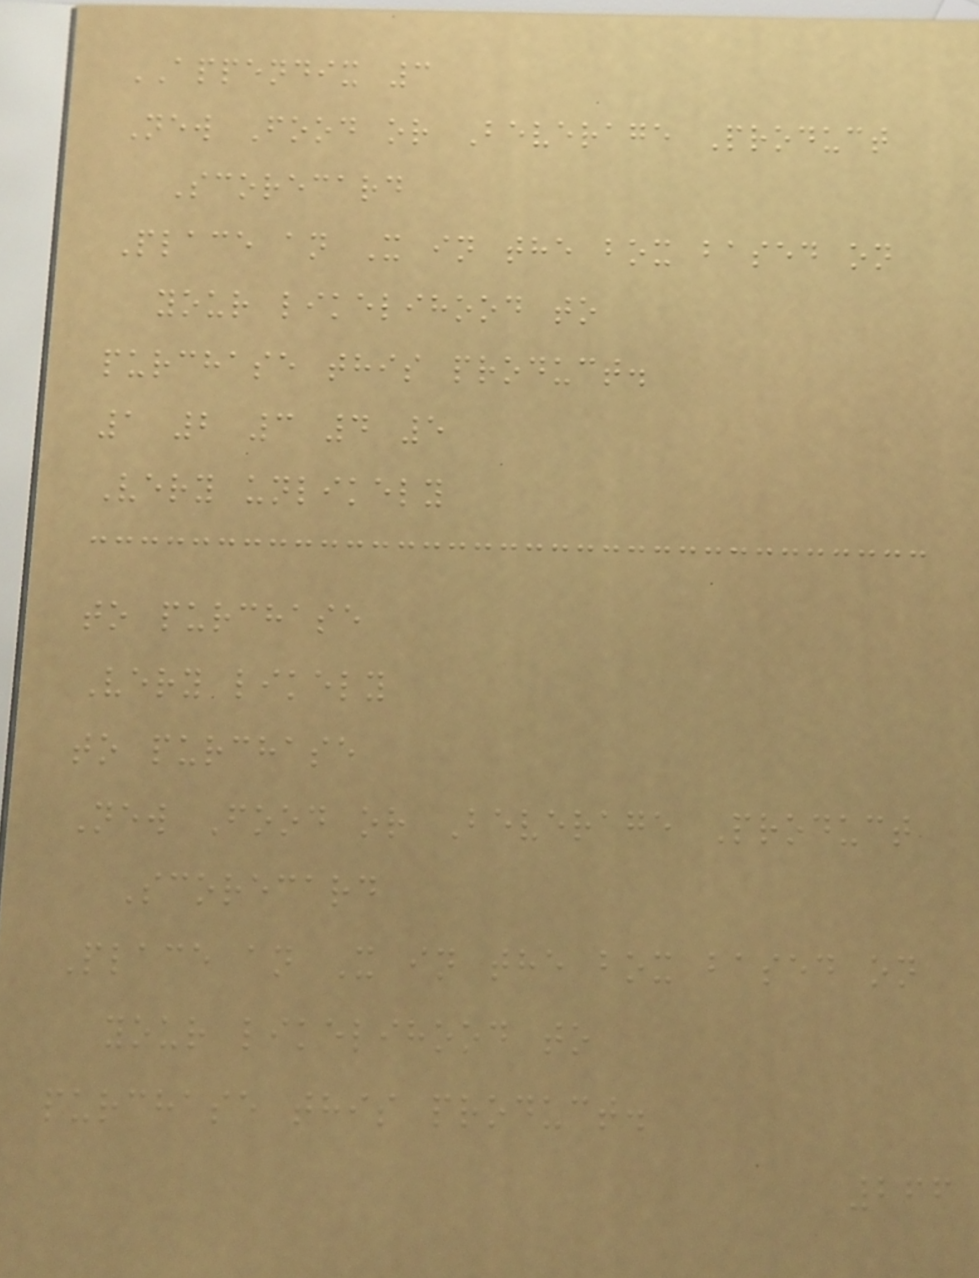APPENDIX 3
New Food or Beverage Product
Scorecard
Place an X in the box based on
your likelihood to
purchase this product.
1 2 3 4 5
Very unlikely
to purchase
Very likely
to purchase
New Food or Beverage Product
Scorecard
Place an X in the box based on
your likelihood to
purchase this product.
266
